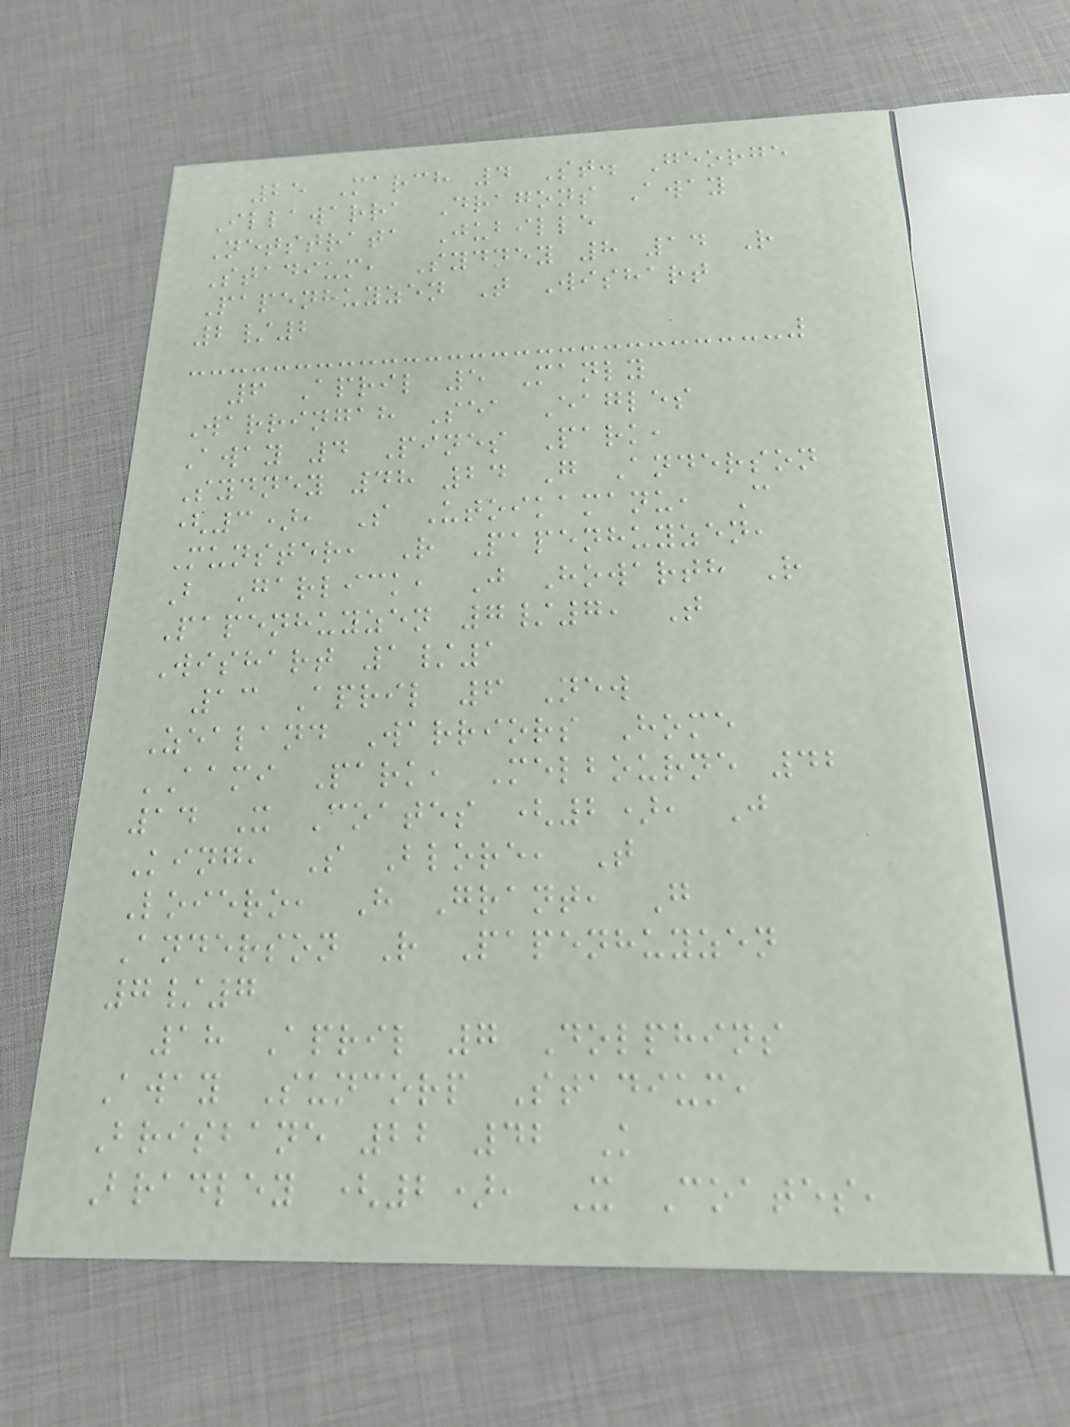25 March 4 St. George
Illawarra Dragons Away
Netstrata Jubille
Stadium, Sydney 8 14 R
Papenhuyzen T Wishart
2/2
6 April 5 Manly
Warringah Sea Eagles
Away 4 Pines Park,
Sydney 48 24 G Anderson
(3), S Utoikamanu, C
Munster, R Papenhuyzen,
B Garlick, J Howarth R
Papenhuyzen 7/7, T
Wishart 1/1
13 April 6 New
Zealand Warriors Home
AAMI Park, Melbourne 42
14 X Coates (2), J
King, S Blore, T
Loiero, H Grant, G
Anderson R Papenhuyzen
7/7
18 April 7 Dolphins
Away Suncorp Stadium,
Brisbane 22 42 K
Bradley (2), X Coates,
